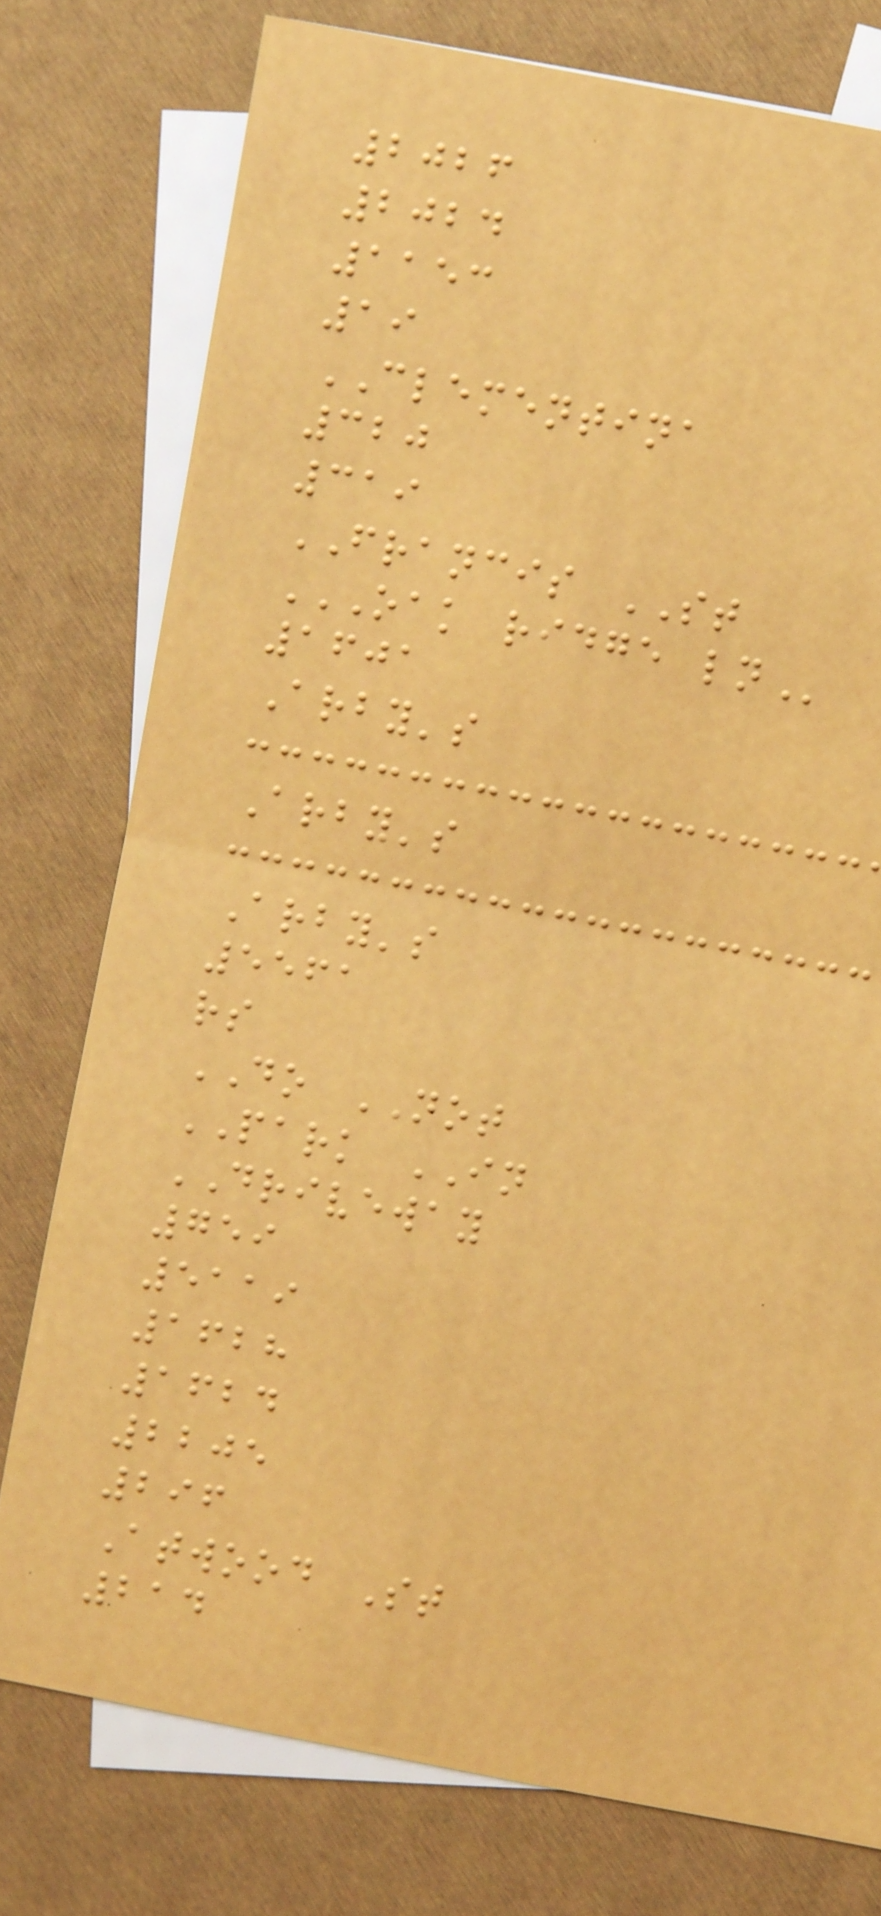2026
2024
1153
19
CLEMENTINA
320
319
FRANCIS ST
OAK RIDGE LN
1601
Arby's
Arby's
Arby's
5561
rs
DO NOT
PARK IN
DRIVEWAY
759
5119
1628
1624
2205
296
Atwood St
214
